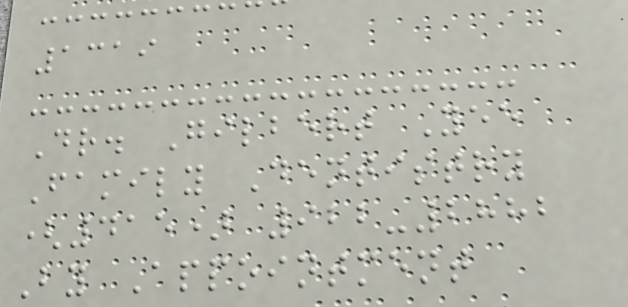1319
Dr. Gilbert Yee
Family Dentistry
(415) 922-2882
By Appointment
